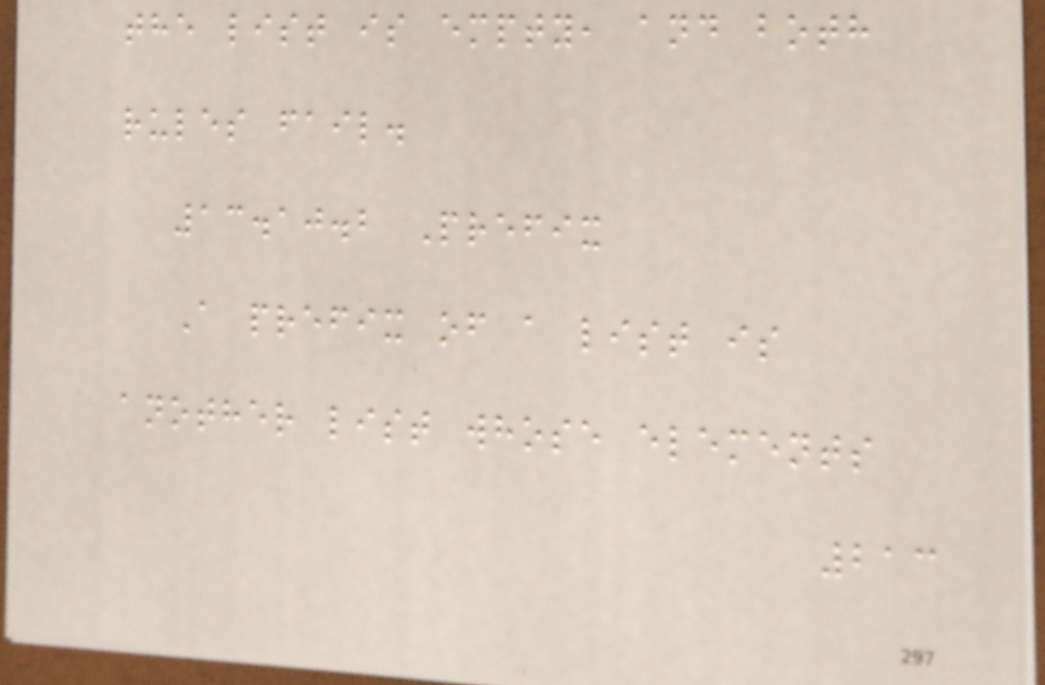the list is empty, and both
rules fail.
13.10.2 Prefix
A prefix of a list is
another list whose elements
213
